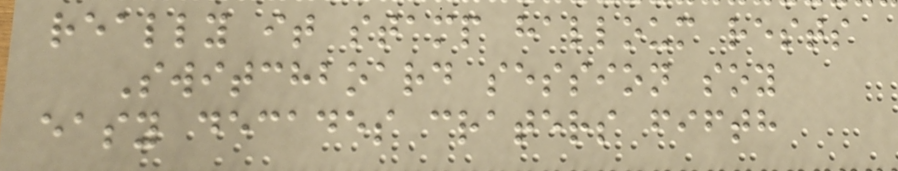really it stamp halloum rests
Switchboard session soy
easy decades craters fifth
